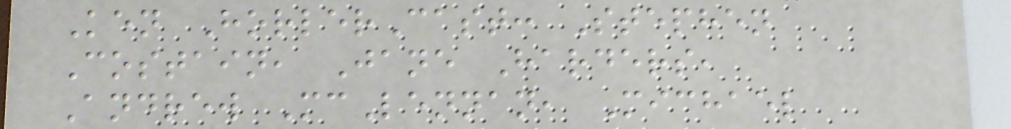Ken HorlerCast: Stephen
Costain, Jane Harders,
Andrew McLennan, Michael
